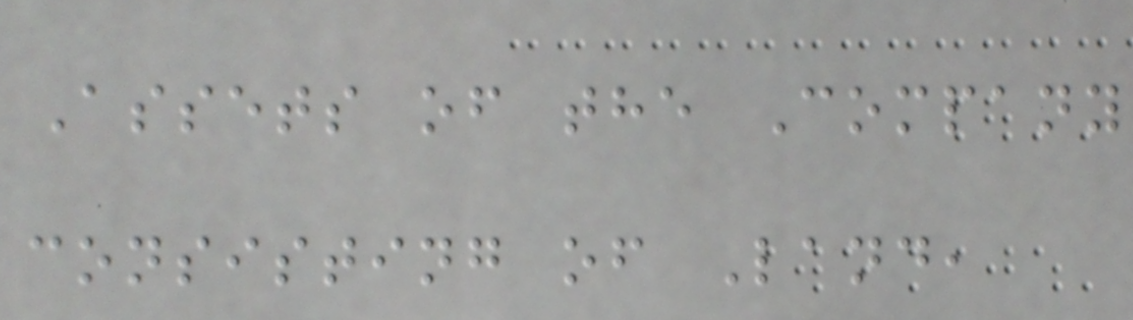Assets of the Company
consisting of Land,
